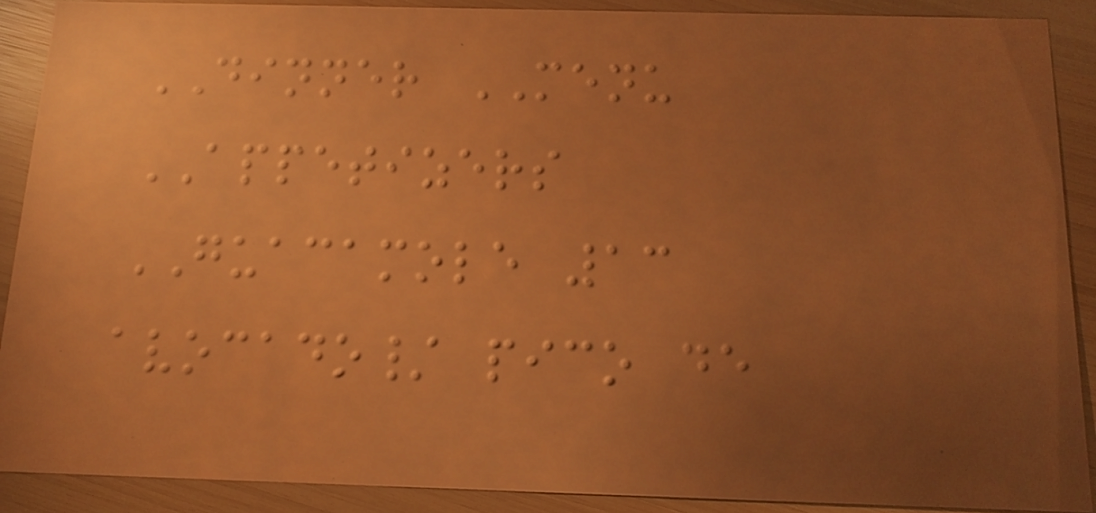DINNER MENU
APPETIZERS
GUACAMOLE 13
avocado/ pico de
